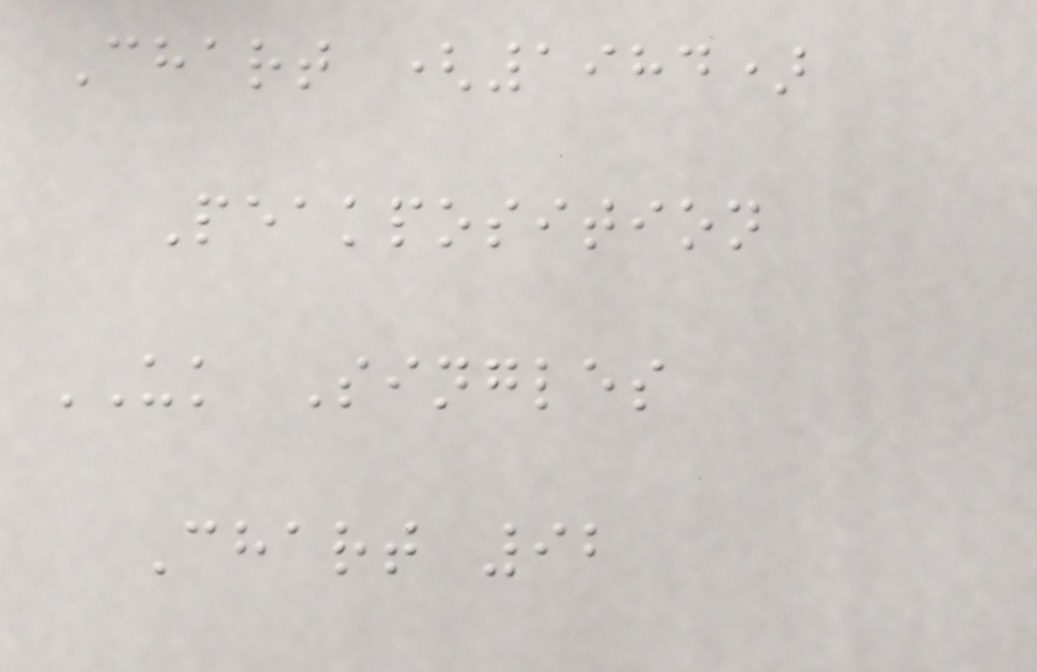Chart (1984)
Peakposition
UK Singles
Chart 92
